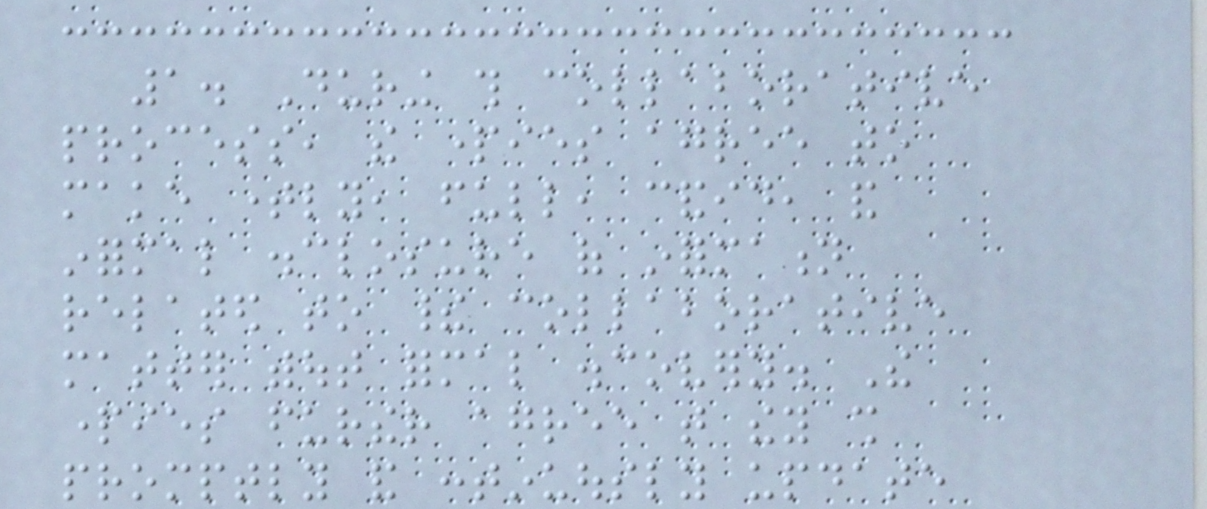1. During this collaborative
process, the parties agree to
make timely, full, candid, and
informal disclosure of information
related to their collaborative
matter without formal discovery. The
parties further agree that they shall
promptly and continuously update
